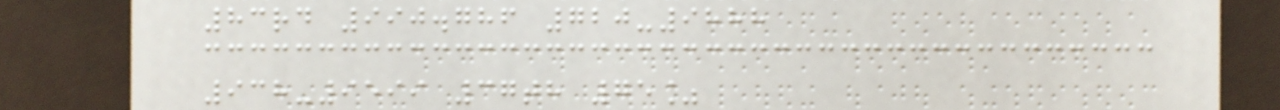83rd 990.786 720-9888
938-9599 37th 75%
